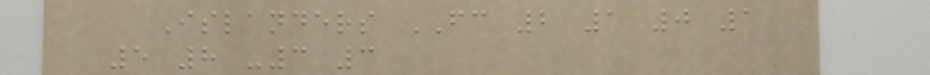Islanders FC 2 1 0 1
5 8 -3 3
